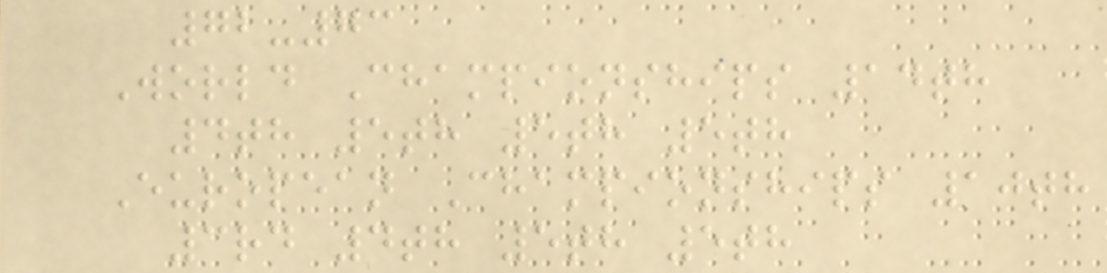72-73
World Championships 14th
4th 5th 5th 5th
European Championships 10th
3rd 4th 5th 5th
